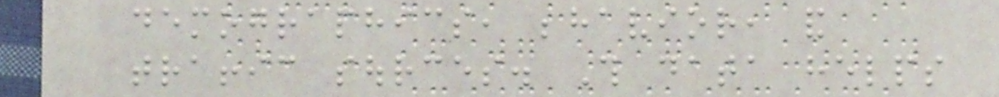demographics, behavior, and
traffic sources. This data helps
